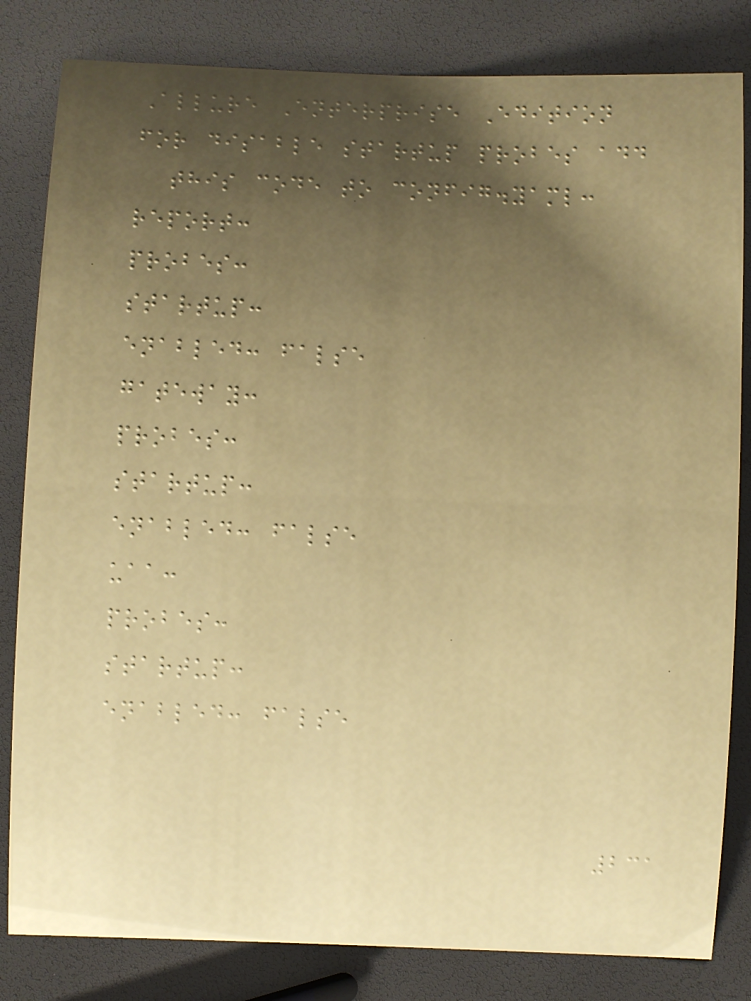Allure Enterprise Edition
for disable startup probes add
this code to config.yaml:
report:
probes:
startup:
enabled: false
gateway:
probes:
startup:
enabled: false
uaa:
probes:
startup:
enabled: false
231
